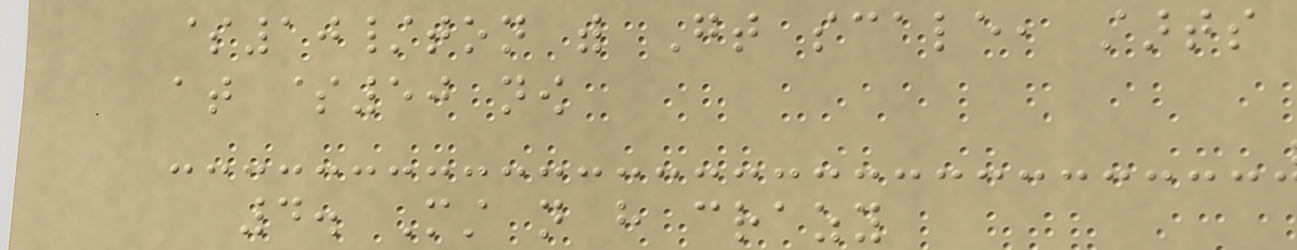$10/ton with Gt scale, starts
at $50 now
4. Must not have crazy
